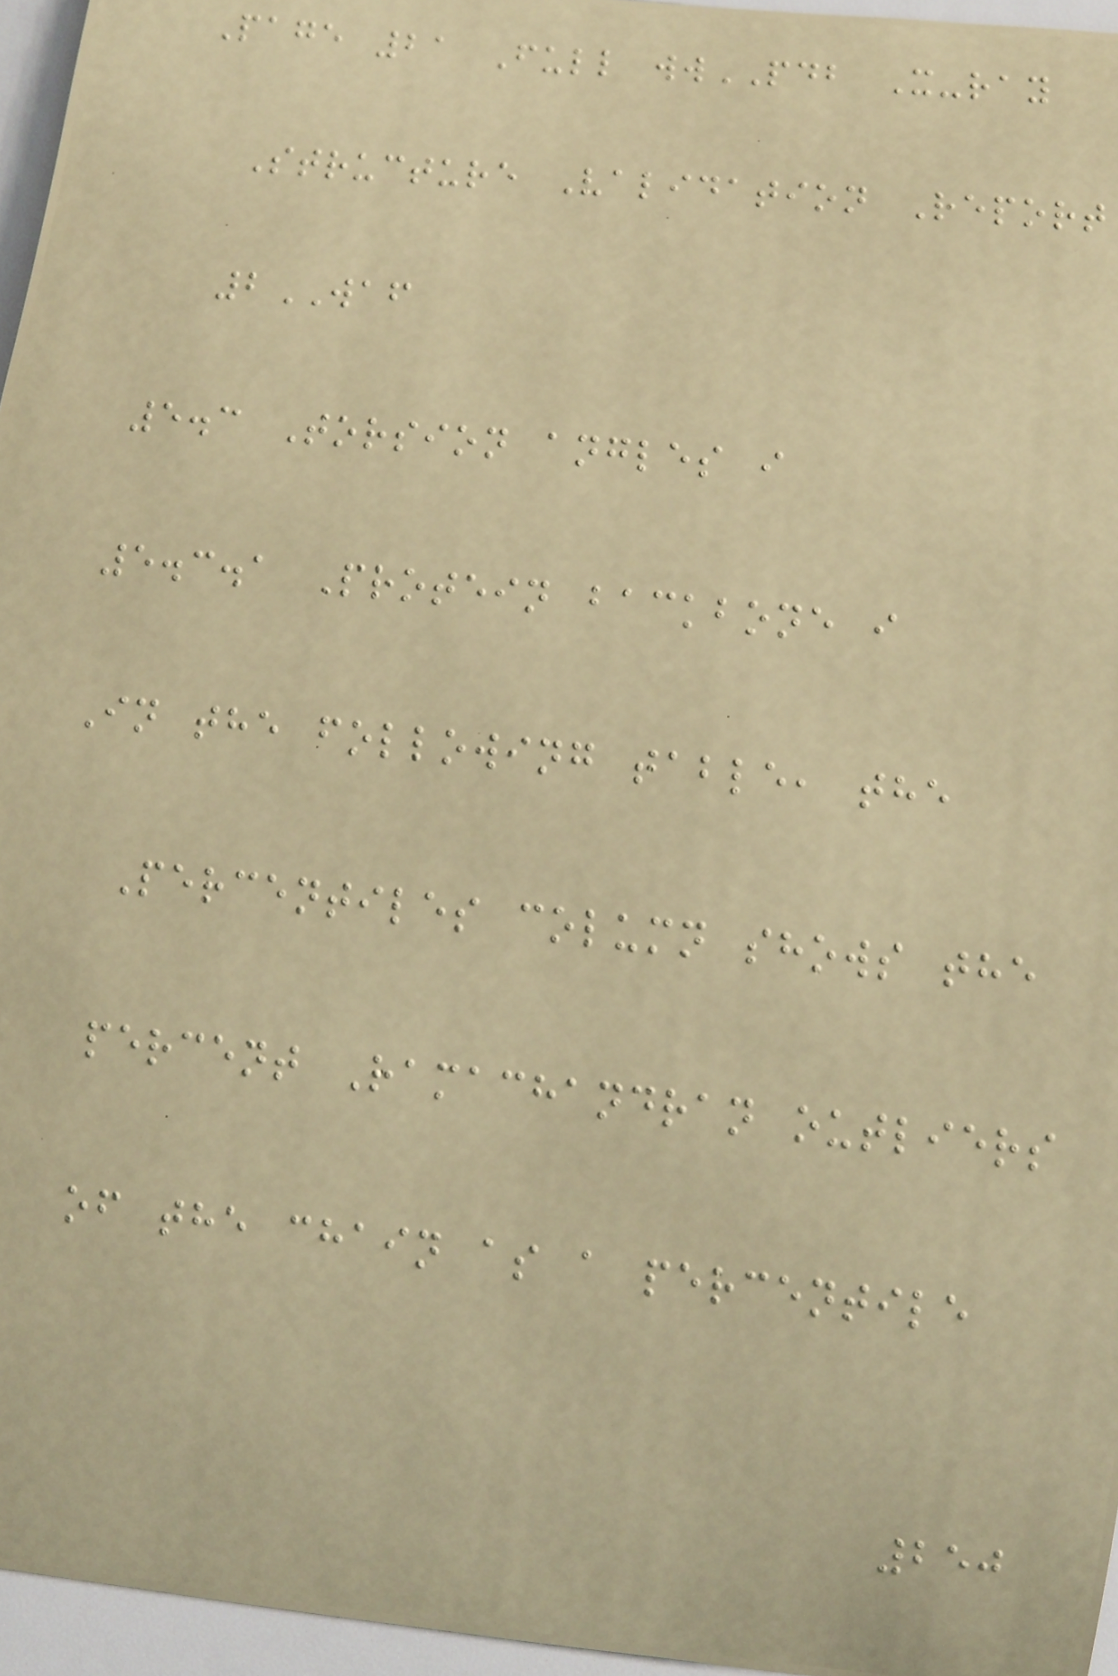Page 21 Full wwPDB X-ray
Structure Validation Report
2WAF
5.3 Torsion angles i
5.3.1 Protein backbone i
In the following table, the
Percentiles column shows the
percent Ramachandran outliers
of the chain as a percentile
250
